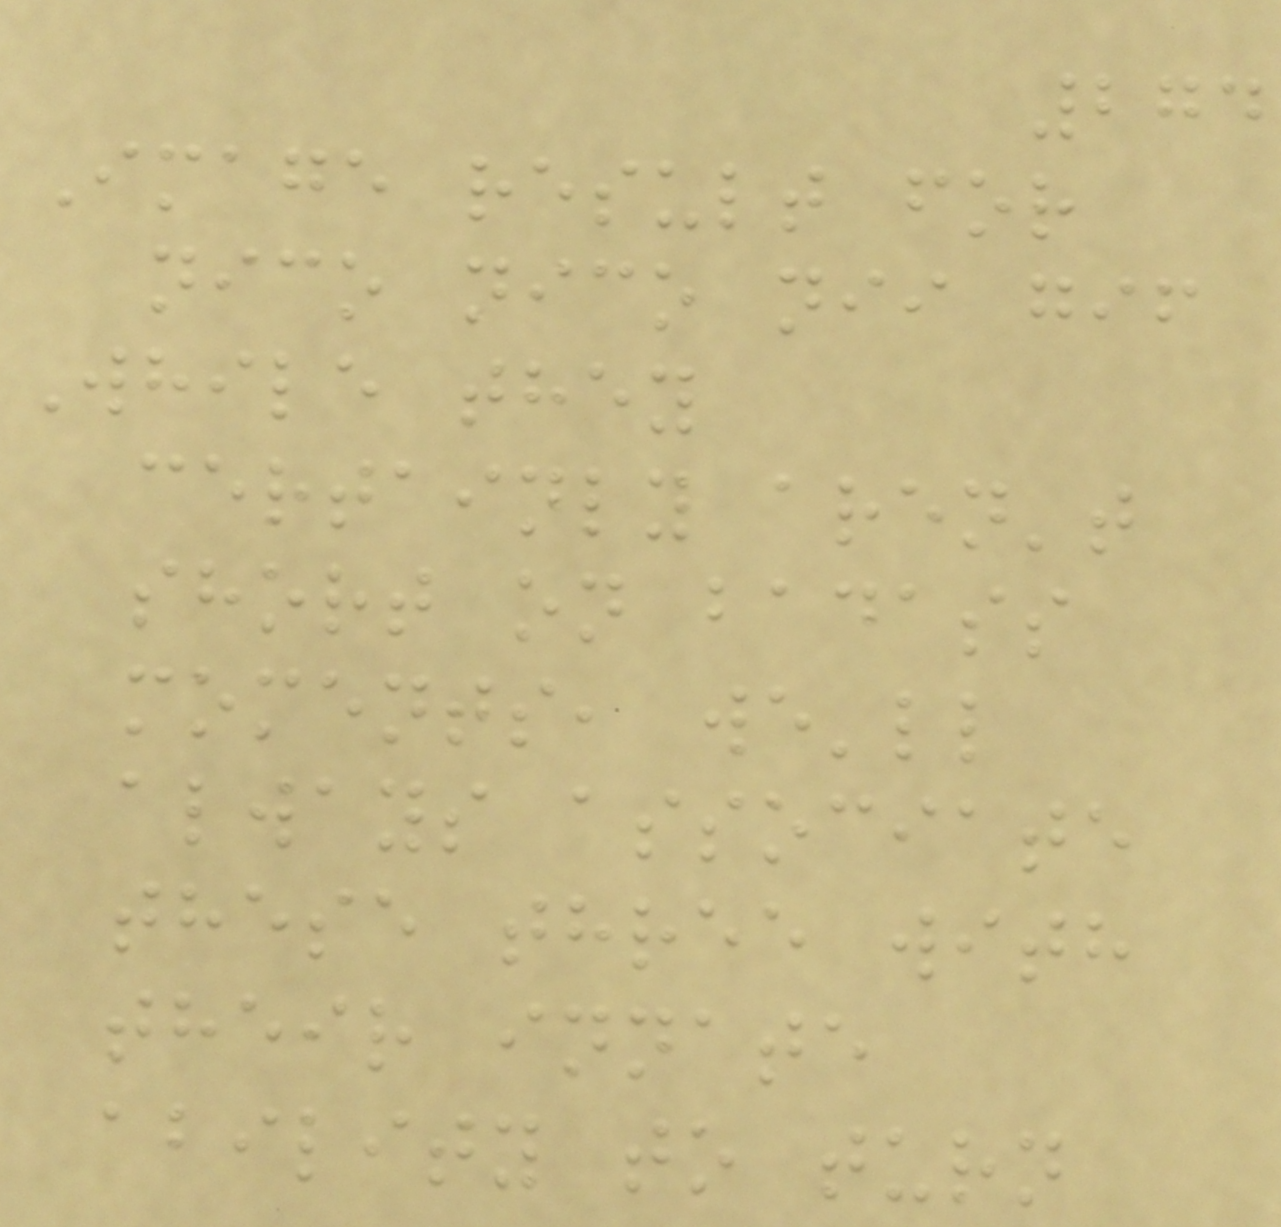274
Image result for
nico nico nii gif
While they
certainly aren't
short on badass
moments, we'll
always associate
these three with
their innate
ability to turn
